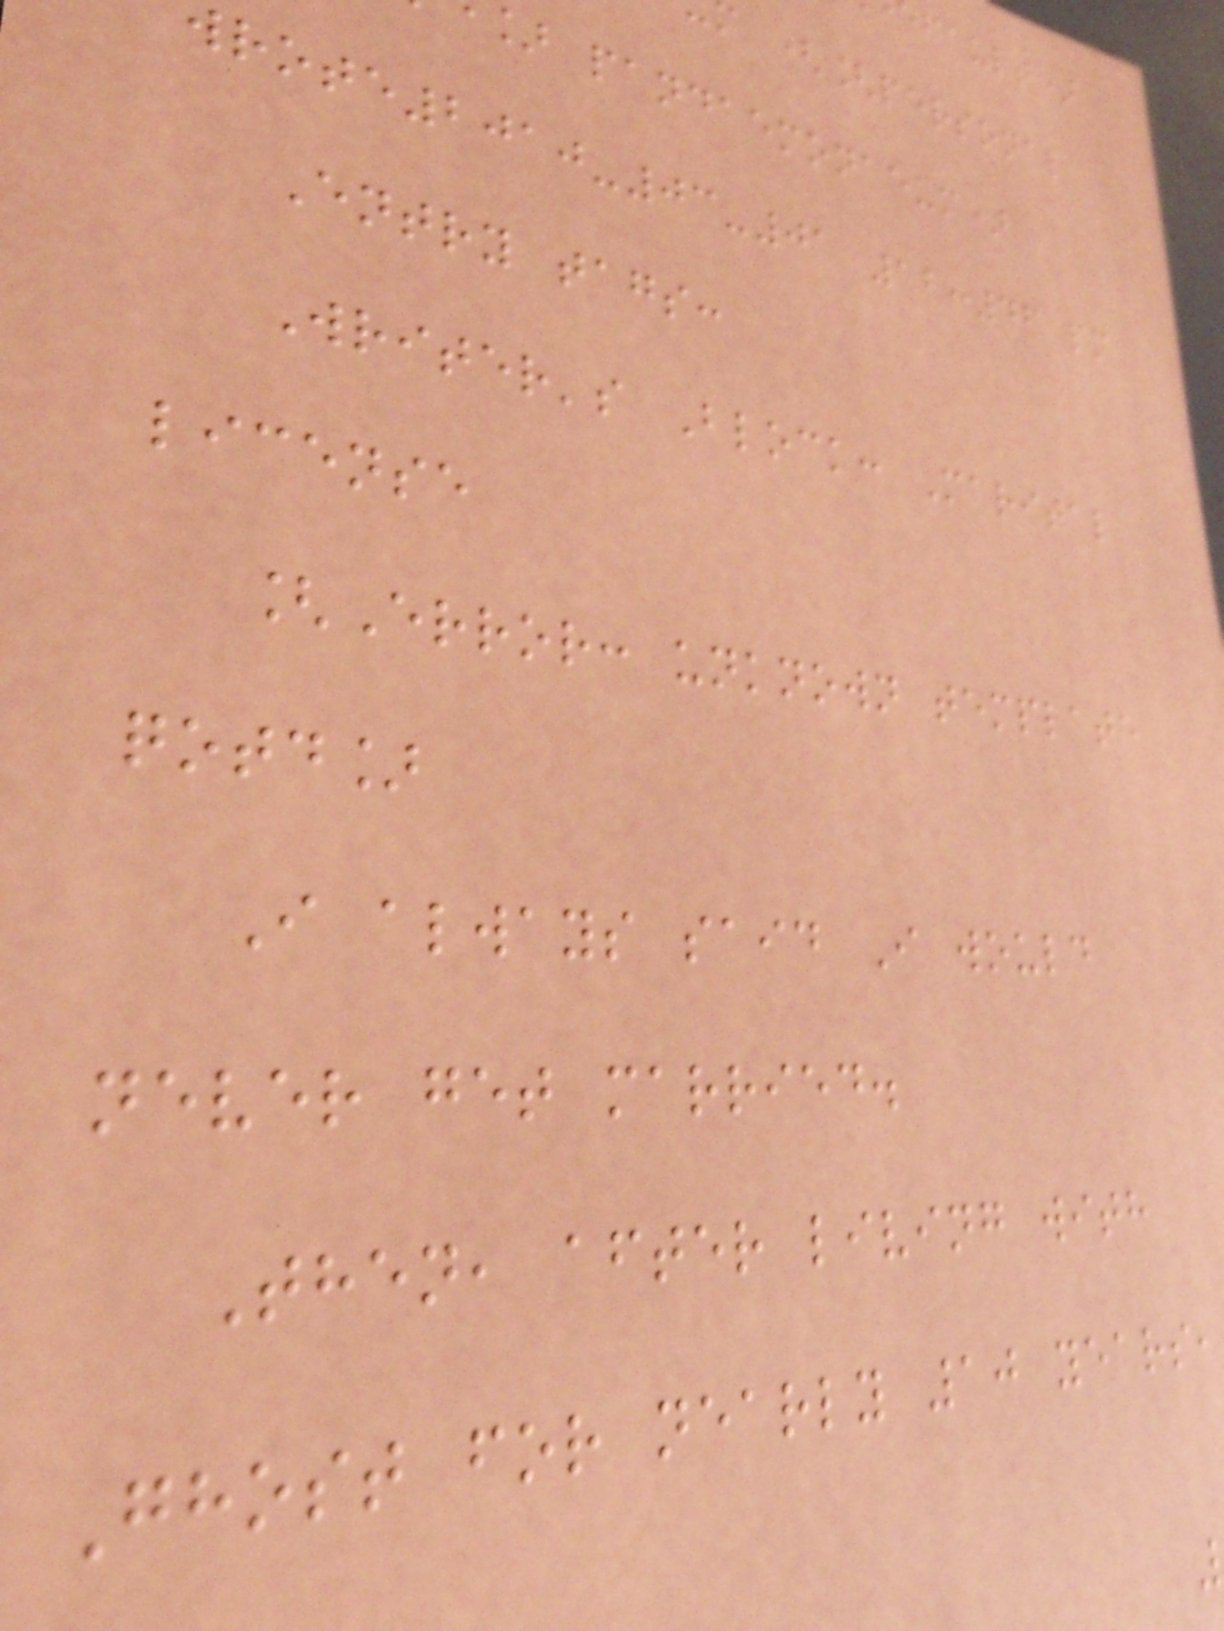efault)
([personal
pandaemonaeum)
rote2010-03-01 12:46 pm
Entry tags:
Writer's Block: Marital
license
[Error: unknown template
qotd]
I always said I would
never get married.
Then, after living with
Ghost for nearly 10 years,
